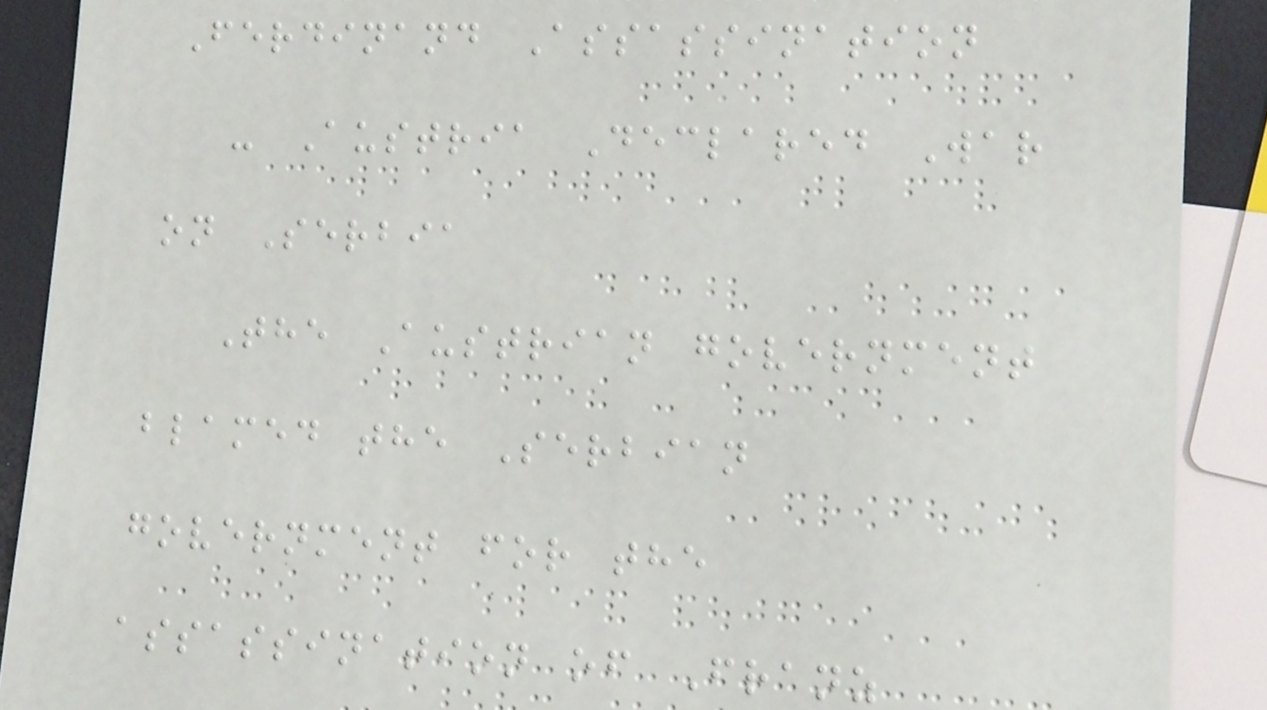Ferdinand Assassination
- Austria Declared War
on Serbia
The Austrian government
blamed the Serbian
government for the
assassination of Franz
